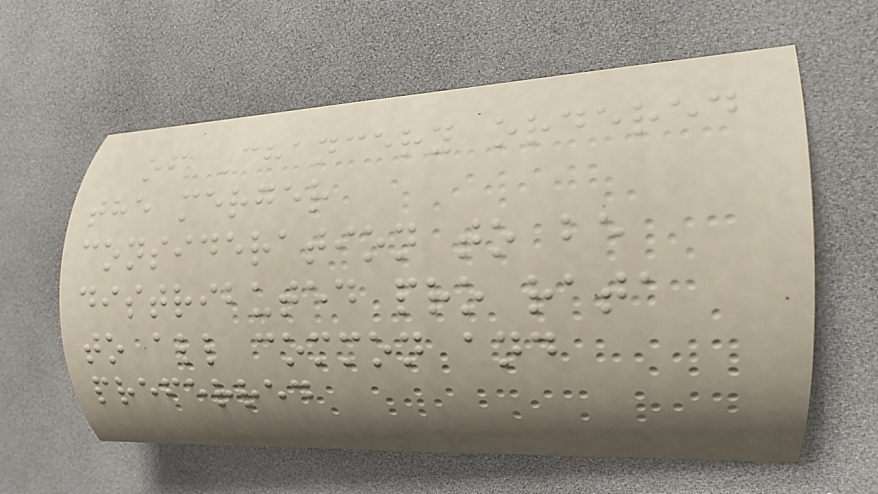of Chancery ordered
the merger
consideration to be
distributed pro rata
to all common and
preferred
